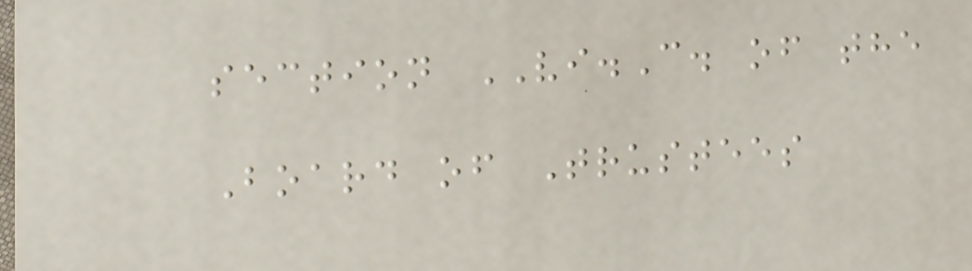section VI.C. of the
Board of Trustees
